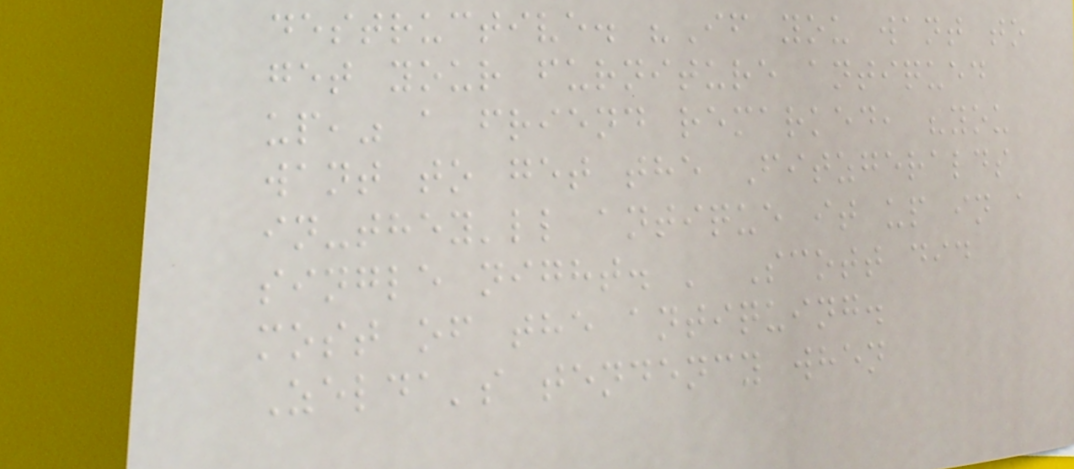destructive. "If you want to
get your furniture antiqued
up," a friend remarked, "you
want to get the Fitzgeralds
in-they'll antique it up in a
single night. ' Scott did
most of the antiquing.
Zelda's tendency when
